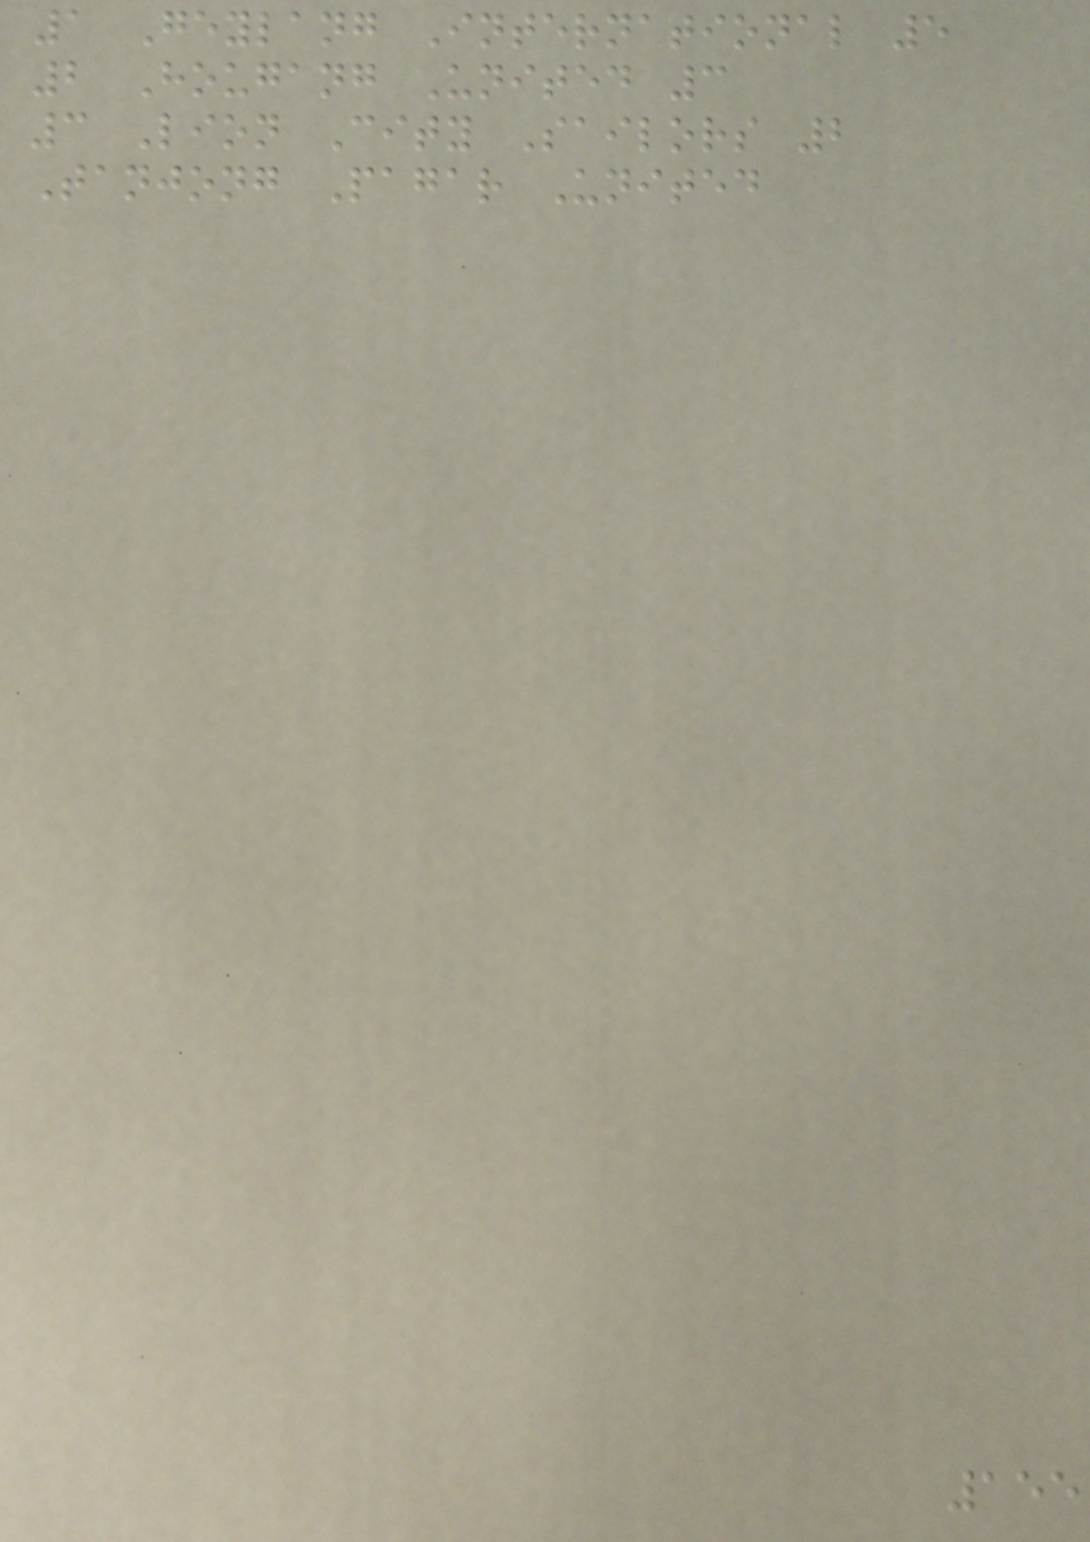1 Geylang International 5
2 Hougang United 3
3 Lion City Sailors 2
Tanjong Pagar United
155
